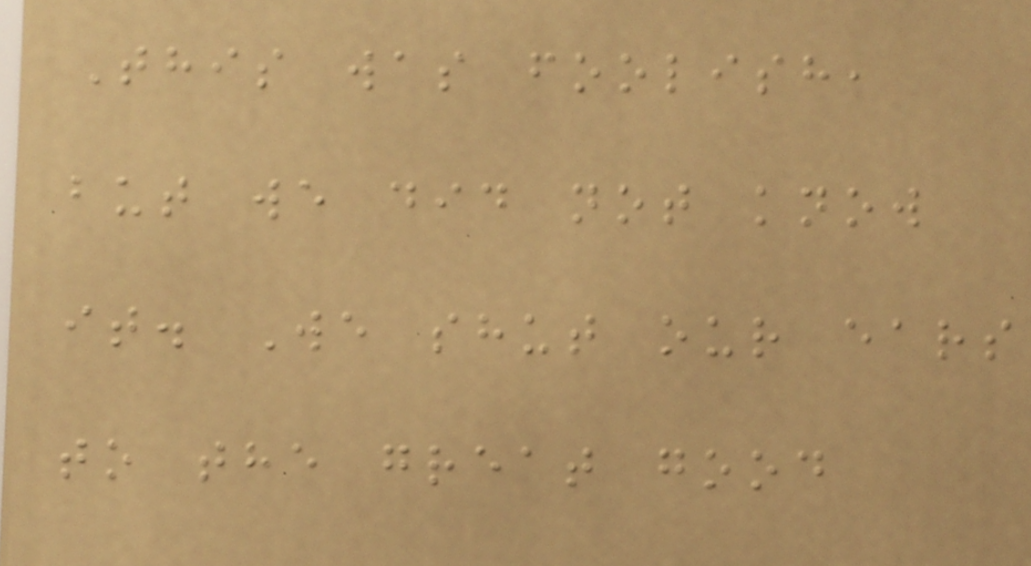This was foolish,
but we did not know
it. We shut our ears
to the great good
